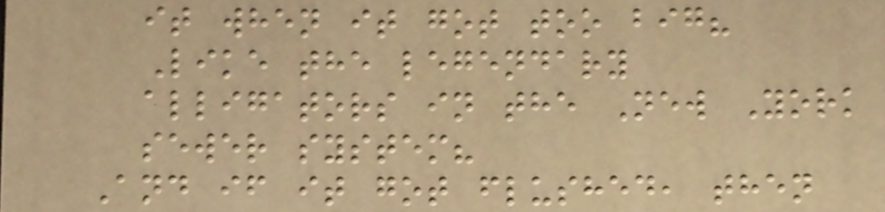it when it got too big?
Like the legendary
alligators in the New York
sewer system?
And if it got flushed, then
